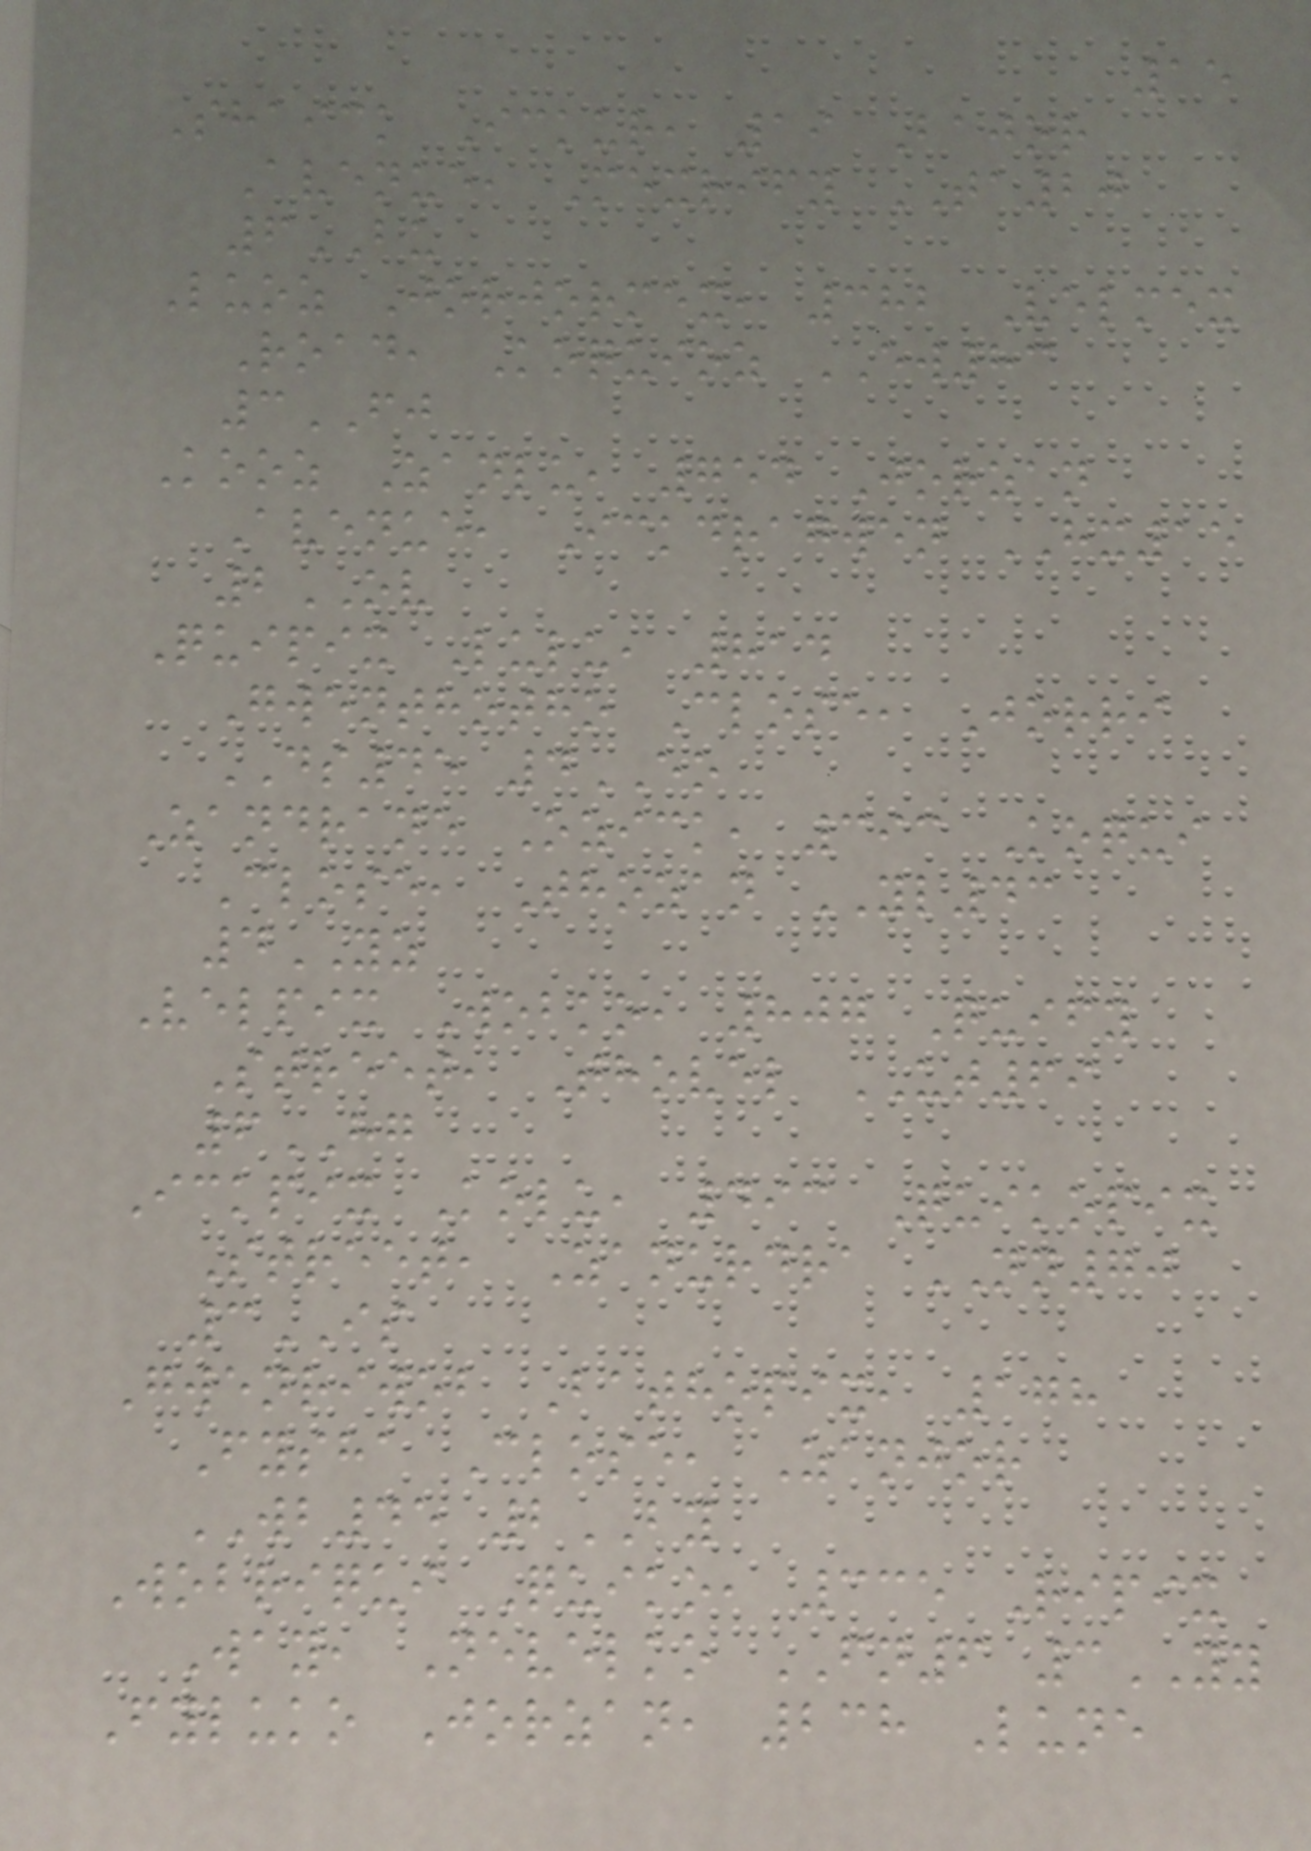15
Shaick Ickur, 19 Bajor
Avenue, Mexrify TA20
6BU
Luoz Jorjormex, 382 Velmex
Road, Koquioz EW83
3FJ
Kooz Zanlu, 754 Jorzan
Avenue, Ickdragwen HX15
2OV
Quipix Lulu, 814
Gwenthotho Close, Jorri
DS45 4EO
Zandrane Ozick, 393 Koqui
Close, Thozan YL43
4YZ
Velpix Wobko, 807 Quify
Street, Thovel UT69
6HG
Ickpix Kolu, 493 Quikopix
Street, Zanurdra NN70
3IS
Gwenriwob Bathopix, 178
Fysha Close, Zanjor
WB45 2BY
Wobriqui Quiko, 335 Ripix
Way, Nevelko FN6 3YY
Fyluko Jorzan, 238 Lune
